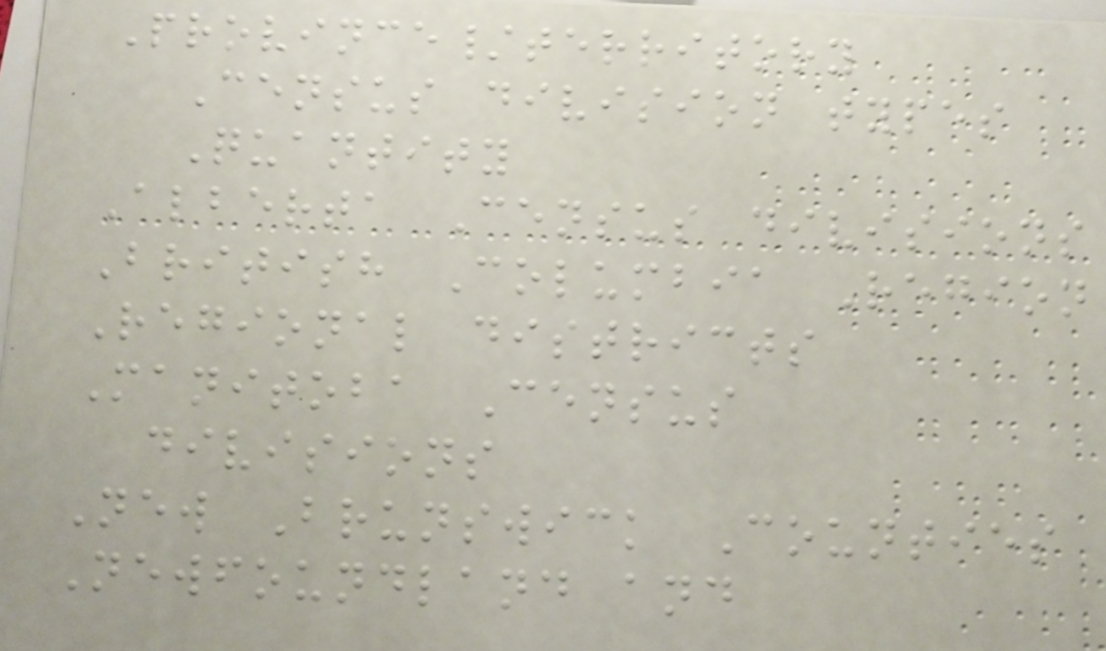Province/territory
Census division types
Quantity
Alberta Census divisions
British Columbia Region
Regional districts
Manitoba Census
divisions
New Brunswick Counties
Newfoundland and
